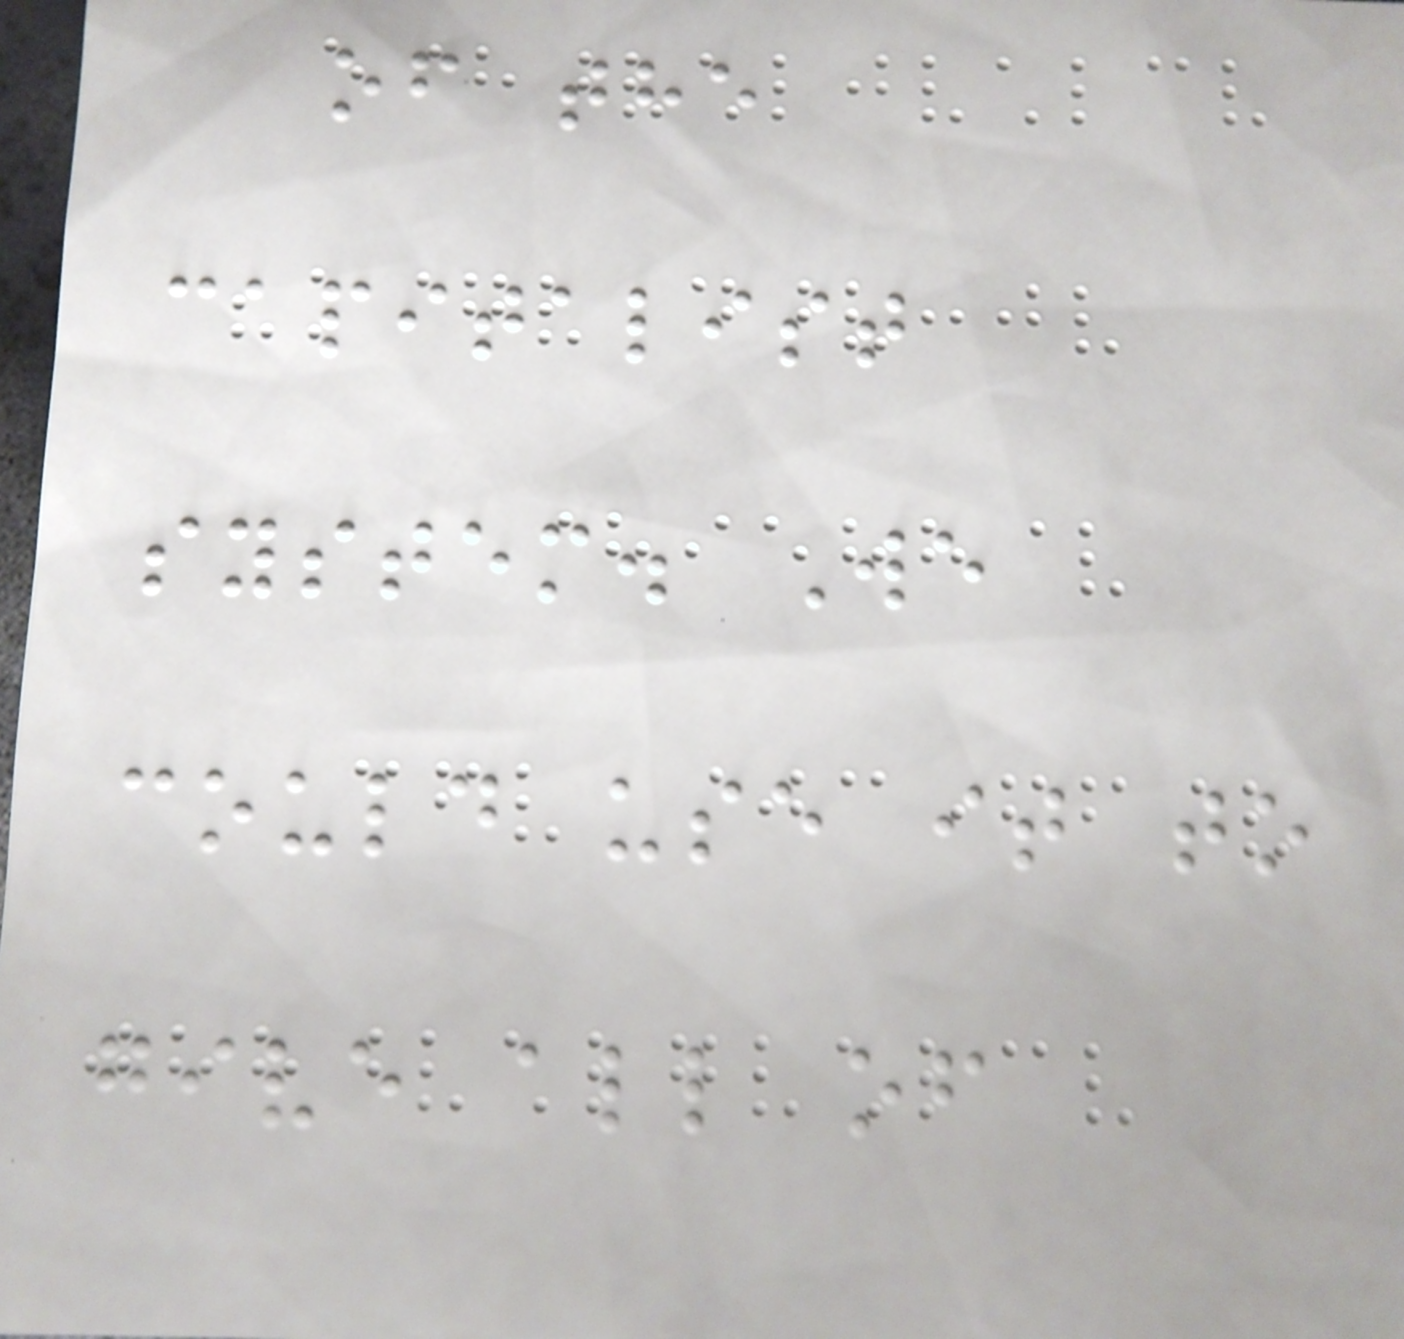of the
capitalist
system. We
could use it to
give all of
